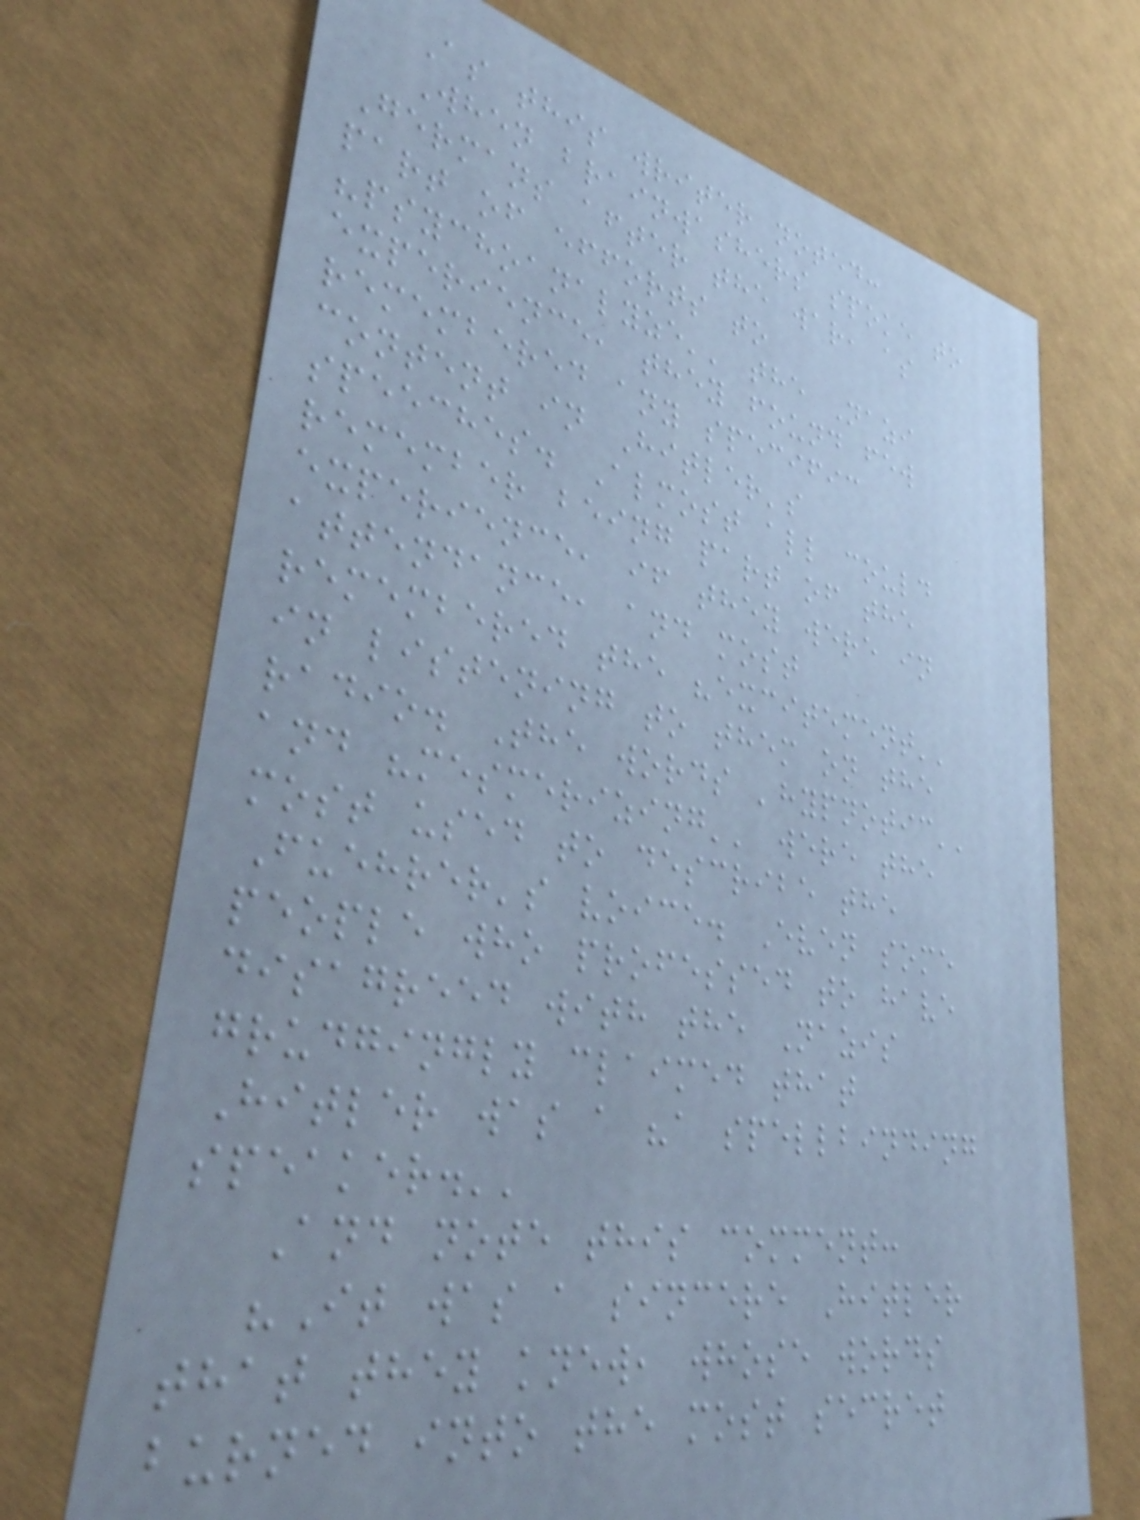As this writer noted:
When brainwashers spoke to
Germans after the war, as
part of efforts to
"psychoanalyze'' the Nazi
experience, they found few
remembered any specific
content in Hitler's
speeches. Almost all could
remember being part of the
experience, if they were in
attendance, and most
remembered the "excitement''
in listening to them on the
radio. The words 'hypnotic''
and "mesmerizing'' were the
most used to describe the
Fuehrer's voice. Even some
people who professed to have
disagreed with the Nazis
grudgingly claimed that
Hitler was a "a spellbinding
speaker.''
And note this comment:
"It was a sincere Hitler
that they knew, whose words
burned into the most secret
